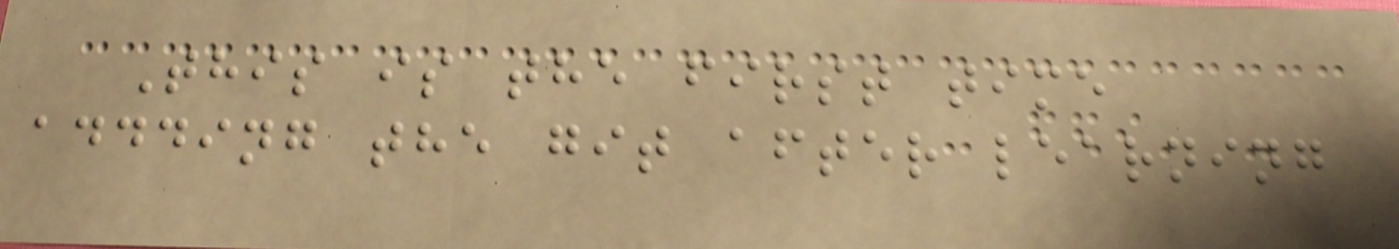This is the first time
addding the git after learning
